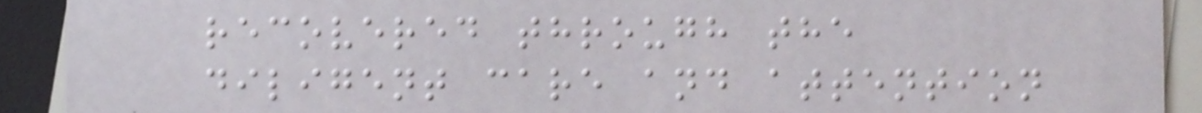recovered through the
diligent care and attention
